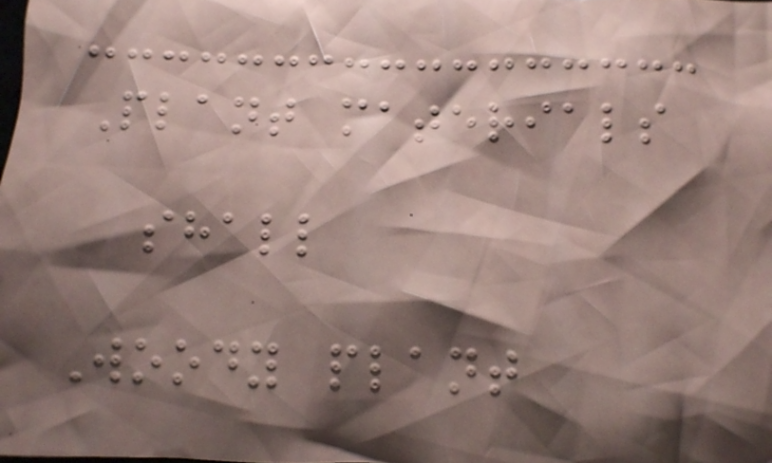Plant materials
shall
Woody plant
